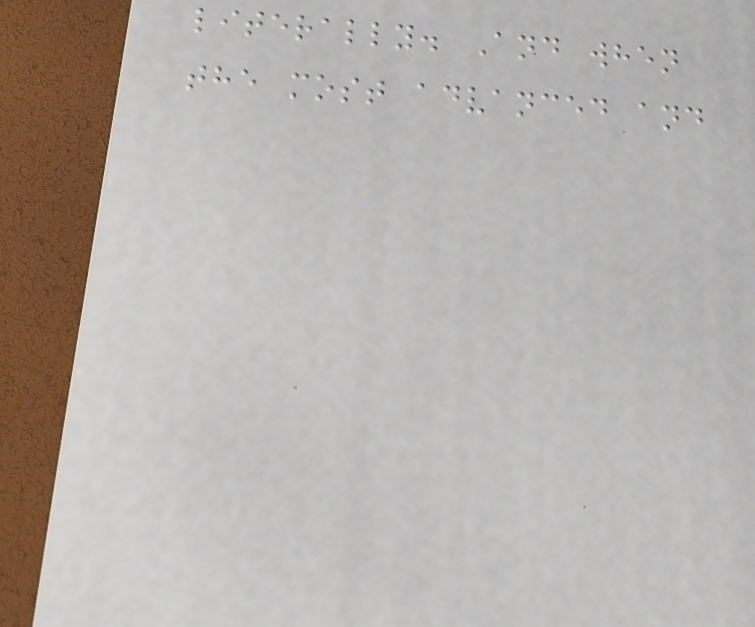literally. And when
the most advanced and
